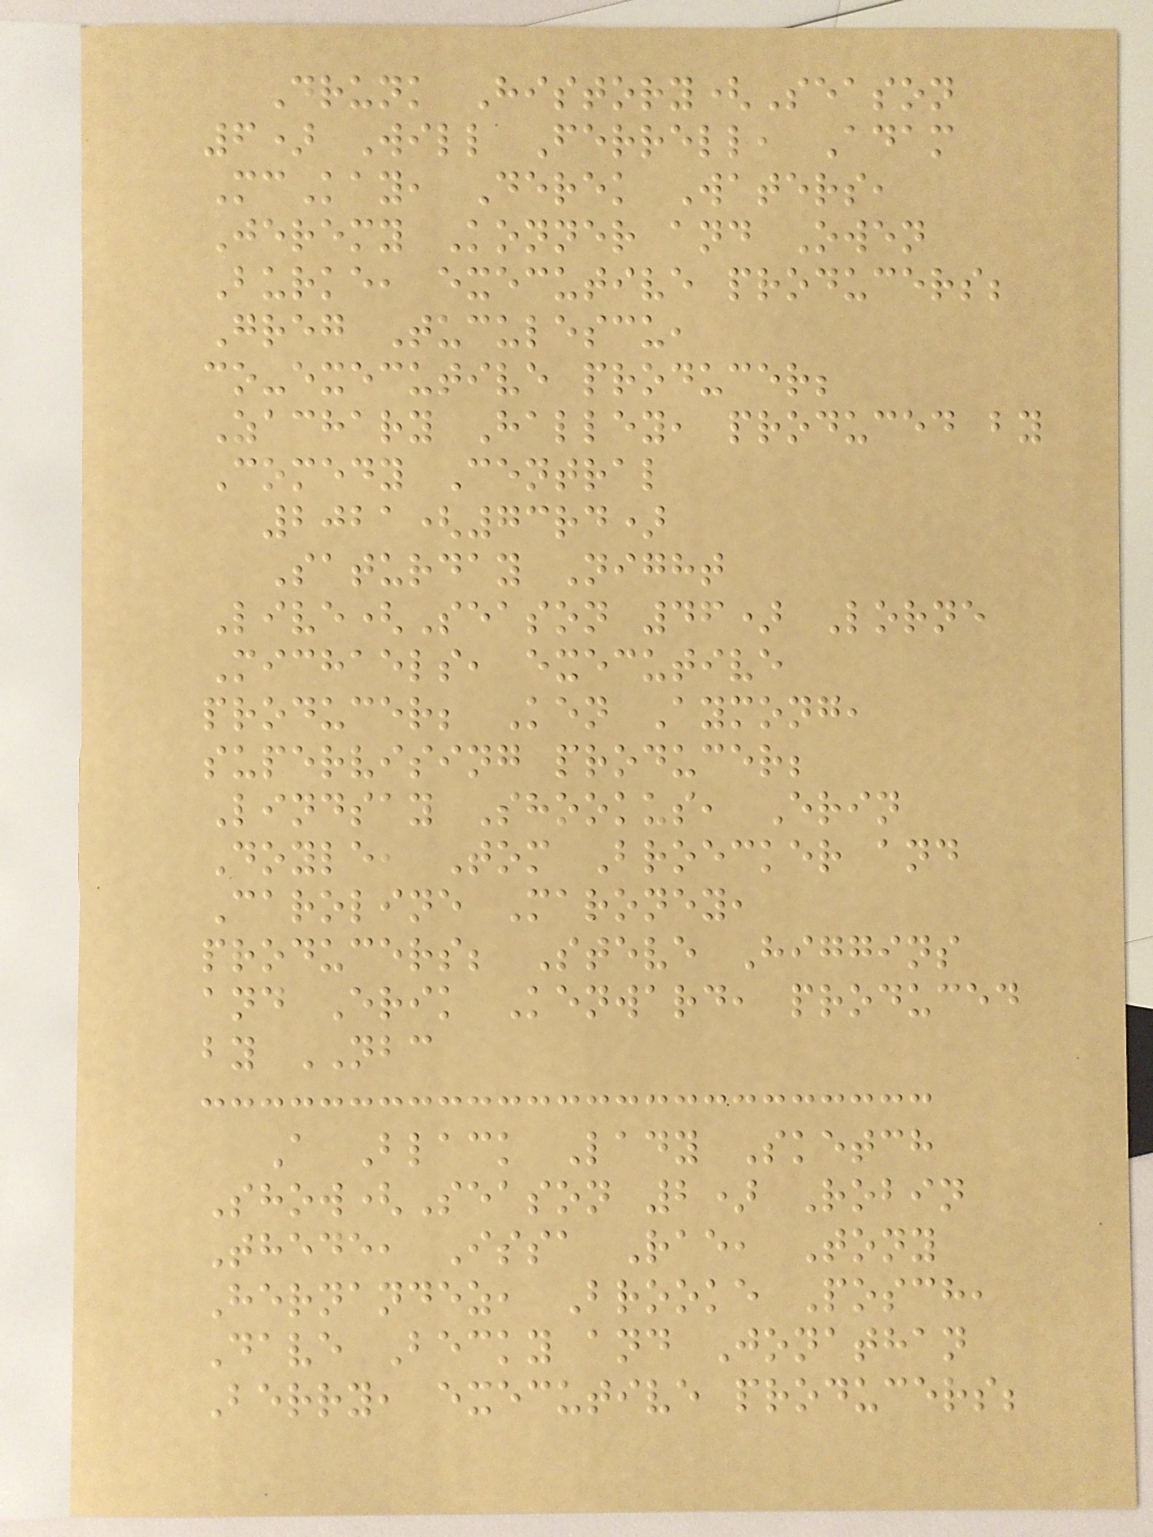Drunk History(Season
6) Will Ferrell, Adam
McKay, Derek Waters,
Jeremy Konner and Owen
Burke, executive producers;
Greg Tuculescu,
co-executive producer;
Zachary Halley, produced by
Comedy Central
2021(73rd)
Saturday Night
Live(Season 46) Lorne
Michaels, executive
producer; Ken Aymong,
supervising producer;
Lindsay Shookus, Erin
Doyle, Tom Broecker and
Caroline Maroney,
producers; Steve Higgins
and Erik Kenward, produced
by NBC
A Black Lady Sketch
Show(Season 2) Robin
Thede, Issa Rae, Tony
Hernandez, Brooke Posch,
Dave Becky and Jonathan
Berry, executive producers;
